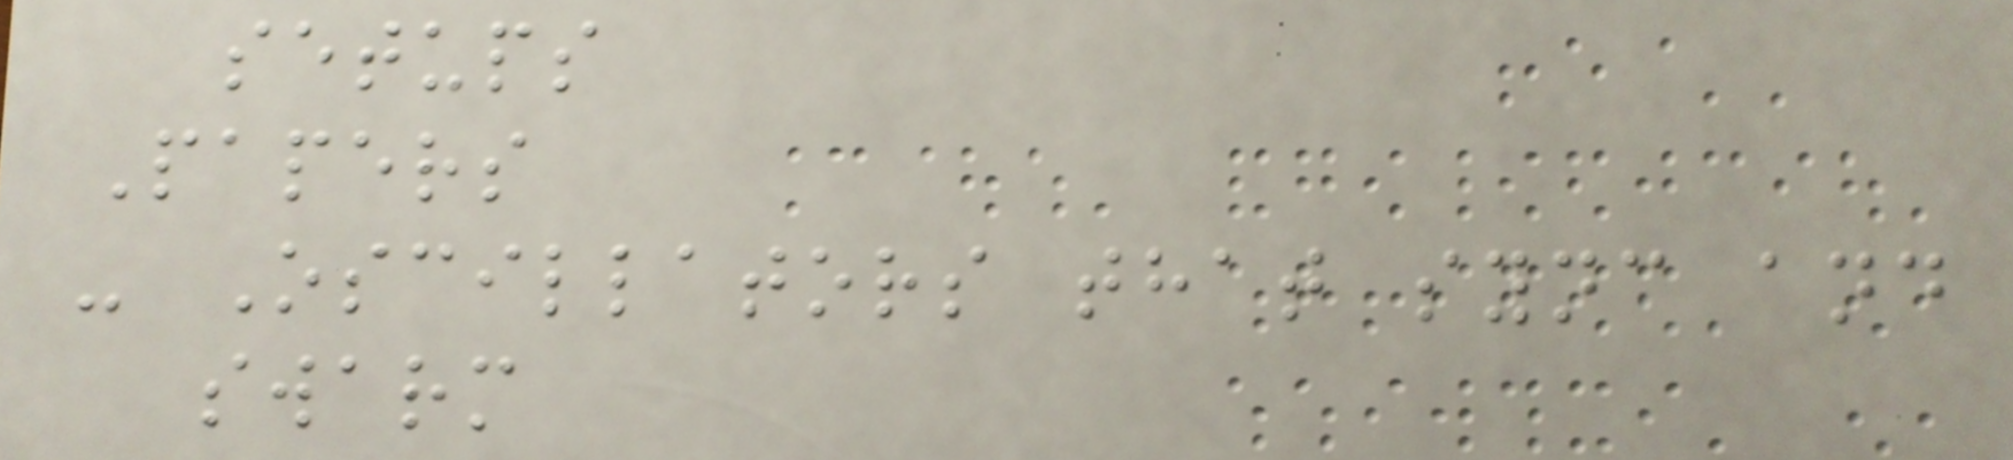setups
Papers
- Oscillators that sync and
swarm
